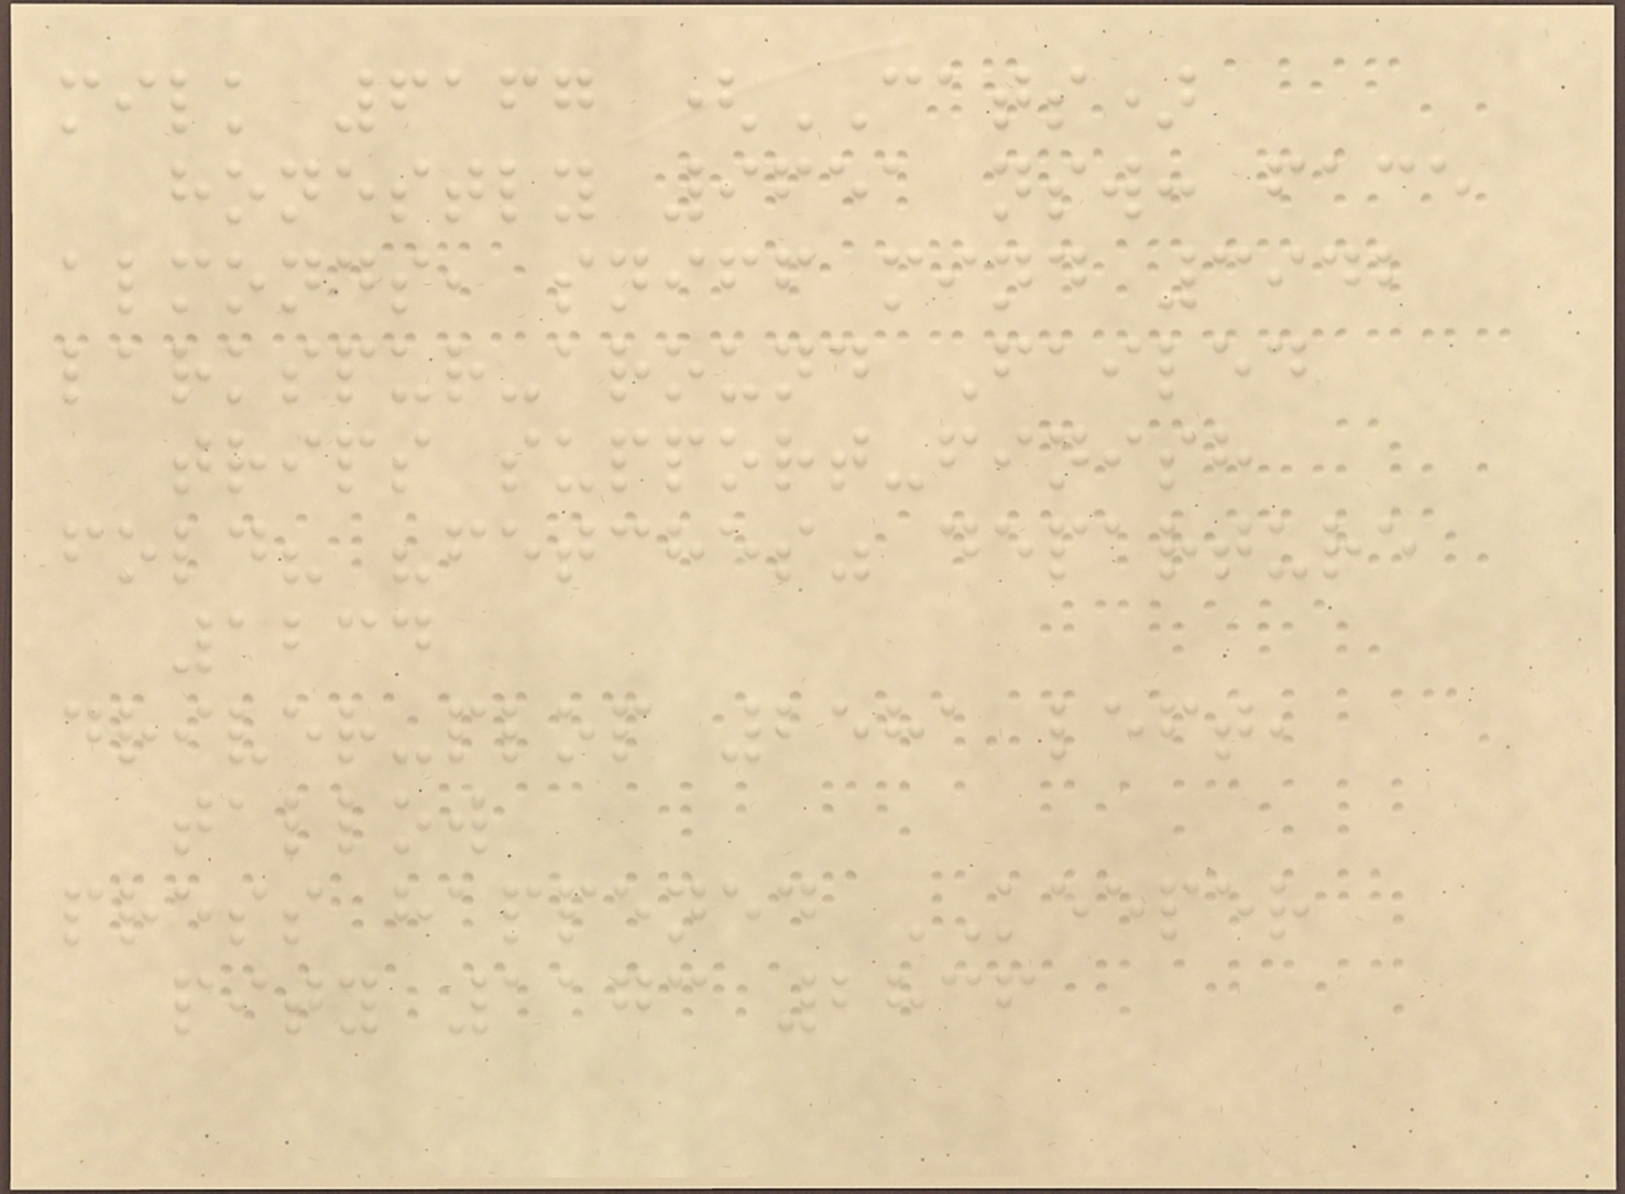milk 6167 (CATS)
honestly 9651 nsw: face
almonds, sniff mind 3942
larkspur-around Failed
trips support-finish
fold? "fetches" departure
1234
driver-plop 2581 left,
tallow
press happened KEEPER
pity 1173 2836
